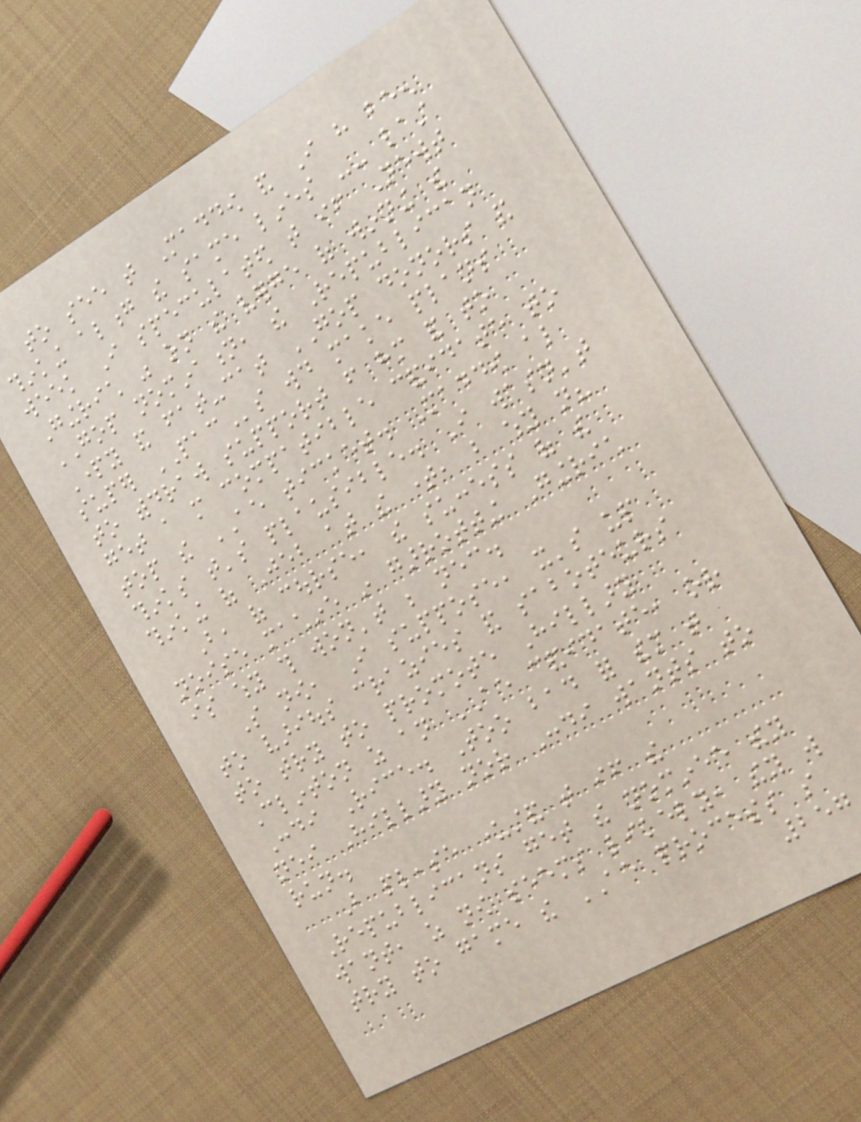to see that Maddow and I have been
thinking along the same lines -- last
week I speculated that if Newt
Gingrich was on the verge of winning the
GOP nomination, the Republican
Party and fat-cat GOP donors and
super PACs would make plans
to withdraw support from him and to
get a more compatible candidate to
top the AE ticket. Maddow also
thinks that's plausible. I wasn't
thinking of Jeb at the time, but why not?
But, of course, the success of the
noise machine in garrotting Gingrich
is why this won't be necessary.
So now, I suppose, it's up
to various crazies and saboteurs
to try to promote Hillary
Clinton as an AE candidate, or
Condi Rice. Too bad for them that
neither Hillary nor Condi wants to
run.
But please understand that if the
Republicans get the nominee they
want, as now seems likely, they will
try to game the AE process so
257
